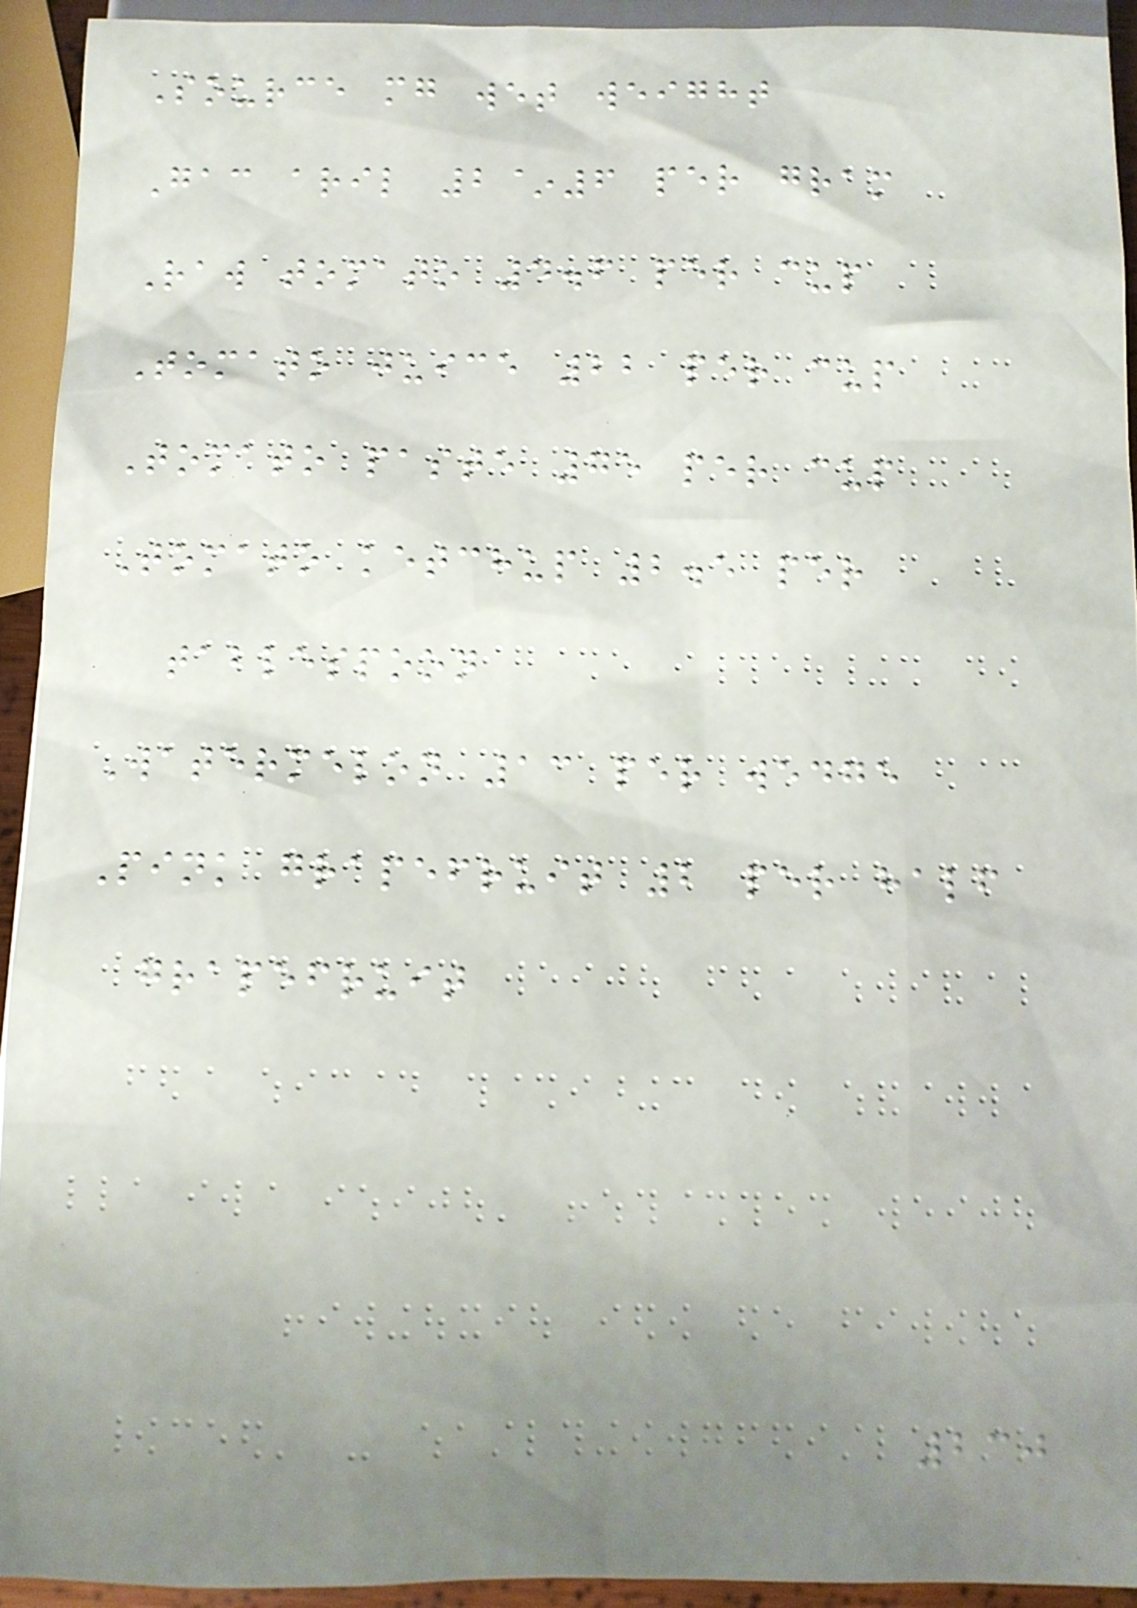Source mg wet weight
Gac aril 2~6 per gram
Raw tomato 4.6 per cup
Tomato juice 22 per cup
Tomato paste 75 per cup
Tomato ketchup 2.5 per
tablespoon
Watermelon 13 per wedge
Pink grapefruit 2 per half
grapefruit
230
